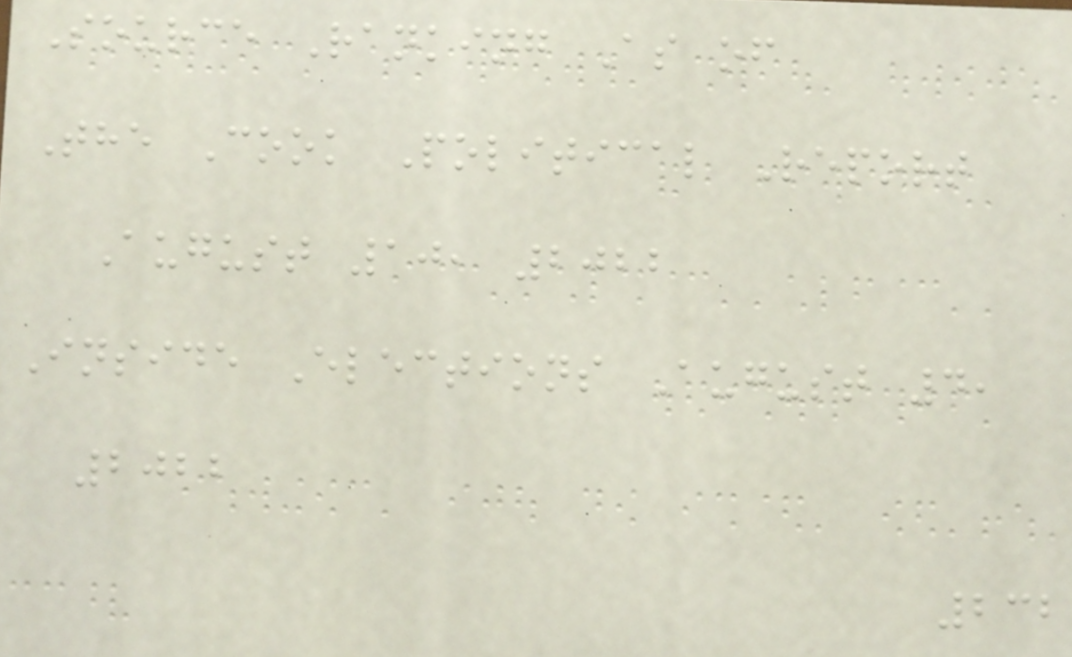Source Ranking As of
The Cook Political Report
August 10, 2022
Inside Elections August 4,
2022
232
